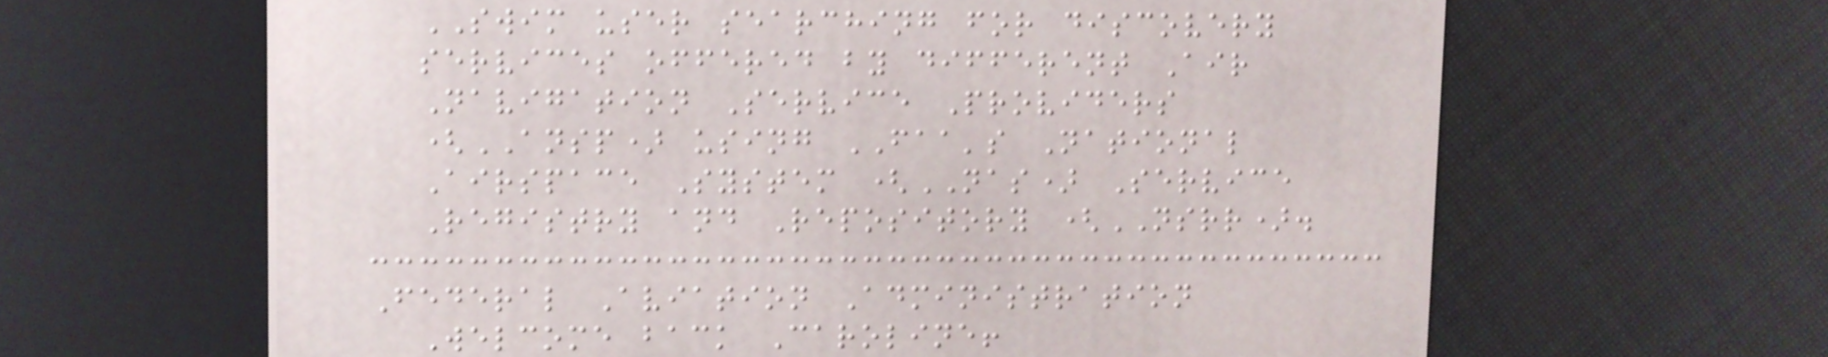SWIM user searching for discovery
services offered by different Air
Navigation Service Providers
(ANSP) using FAA's National
Airspace System (NAS) Service
Registry and Repository (NSRR).
Federal Aviation Administration
Welcome back Caroline!
